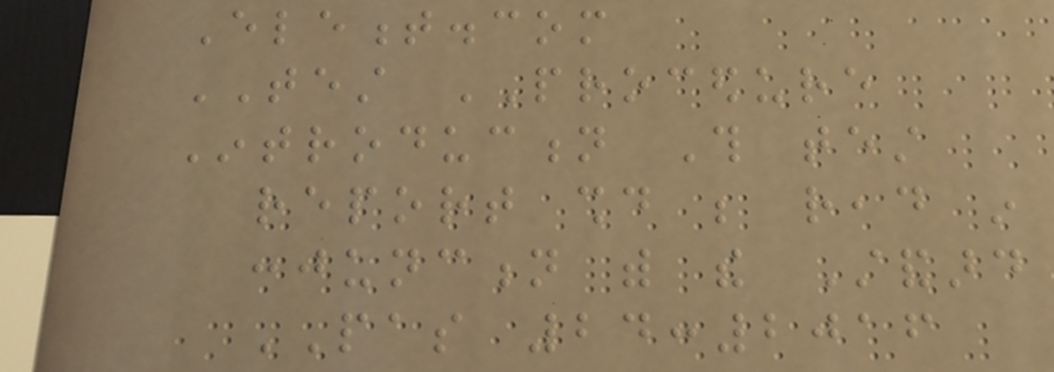Element.com
TEST PROCEDURE
Introduction This test
report should be read in
conjunction with the Standard
PAS 24:2016
